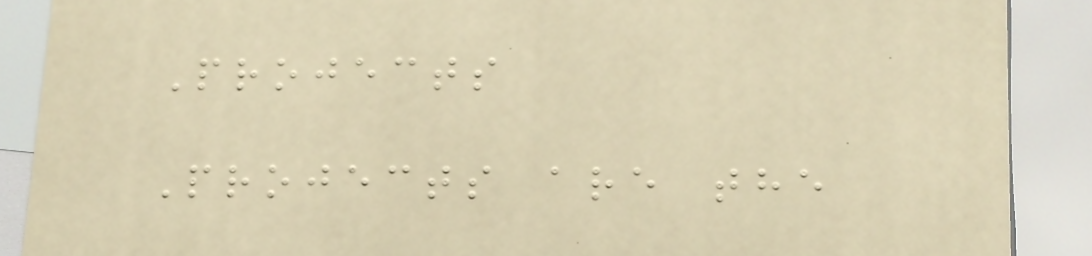Projects
Projects are the
